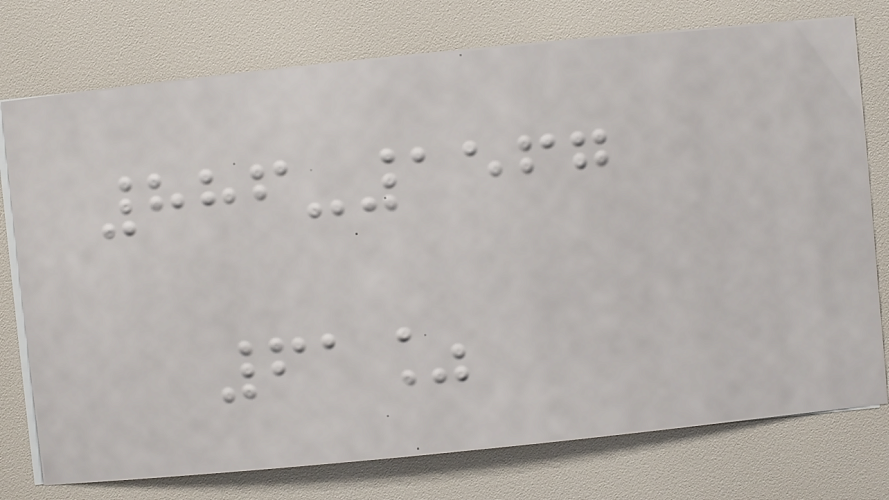886-1567
61%
